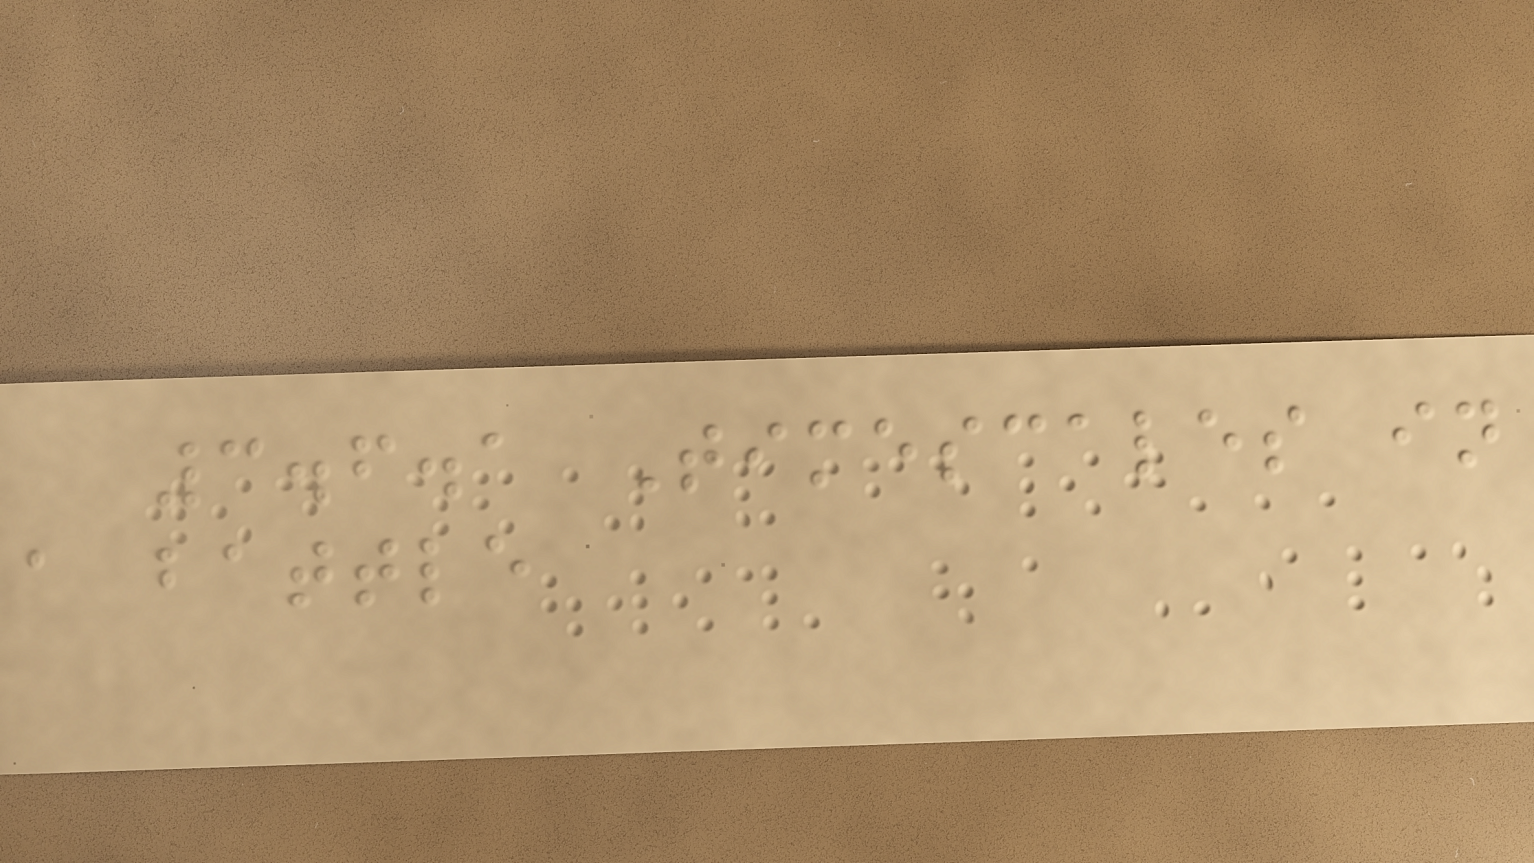3.6.1 Timescales in
a battle
